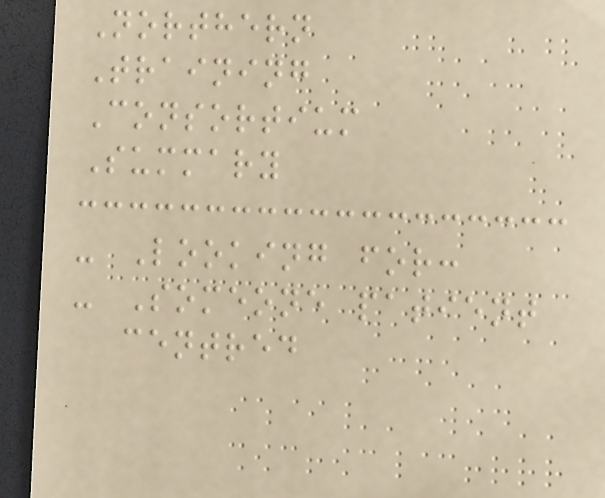Northern
Training
Consortium
Summary
- Looking for:
- Someone patient
centred
